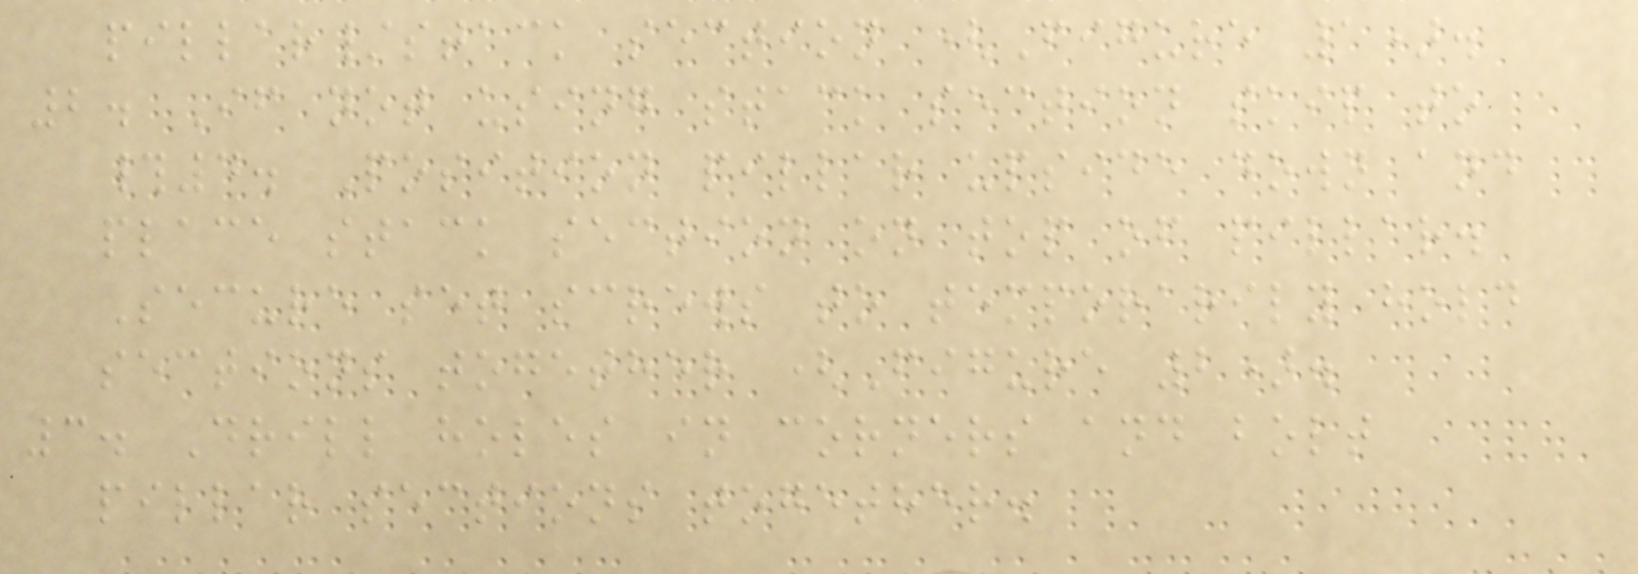pillar/stack section (Figure 1).
2. If not using stack section skip to
#4. Position pillar upside down and
place stack section on top of pillar.
Secure set screws to temporarily hold
sections together (Figure 2).
3. Drill holes in corners and bolt
pillar sections together.
